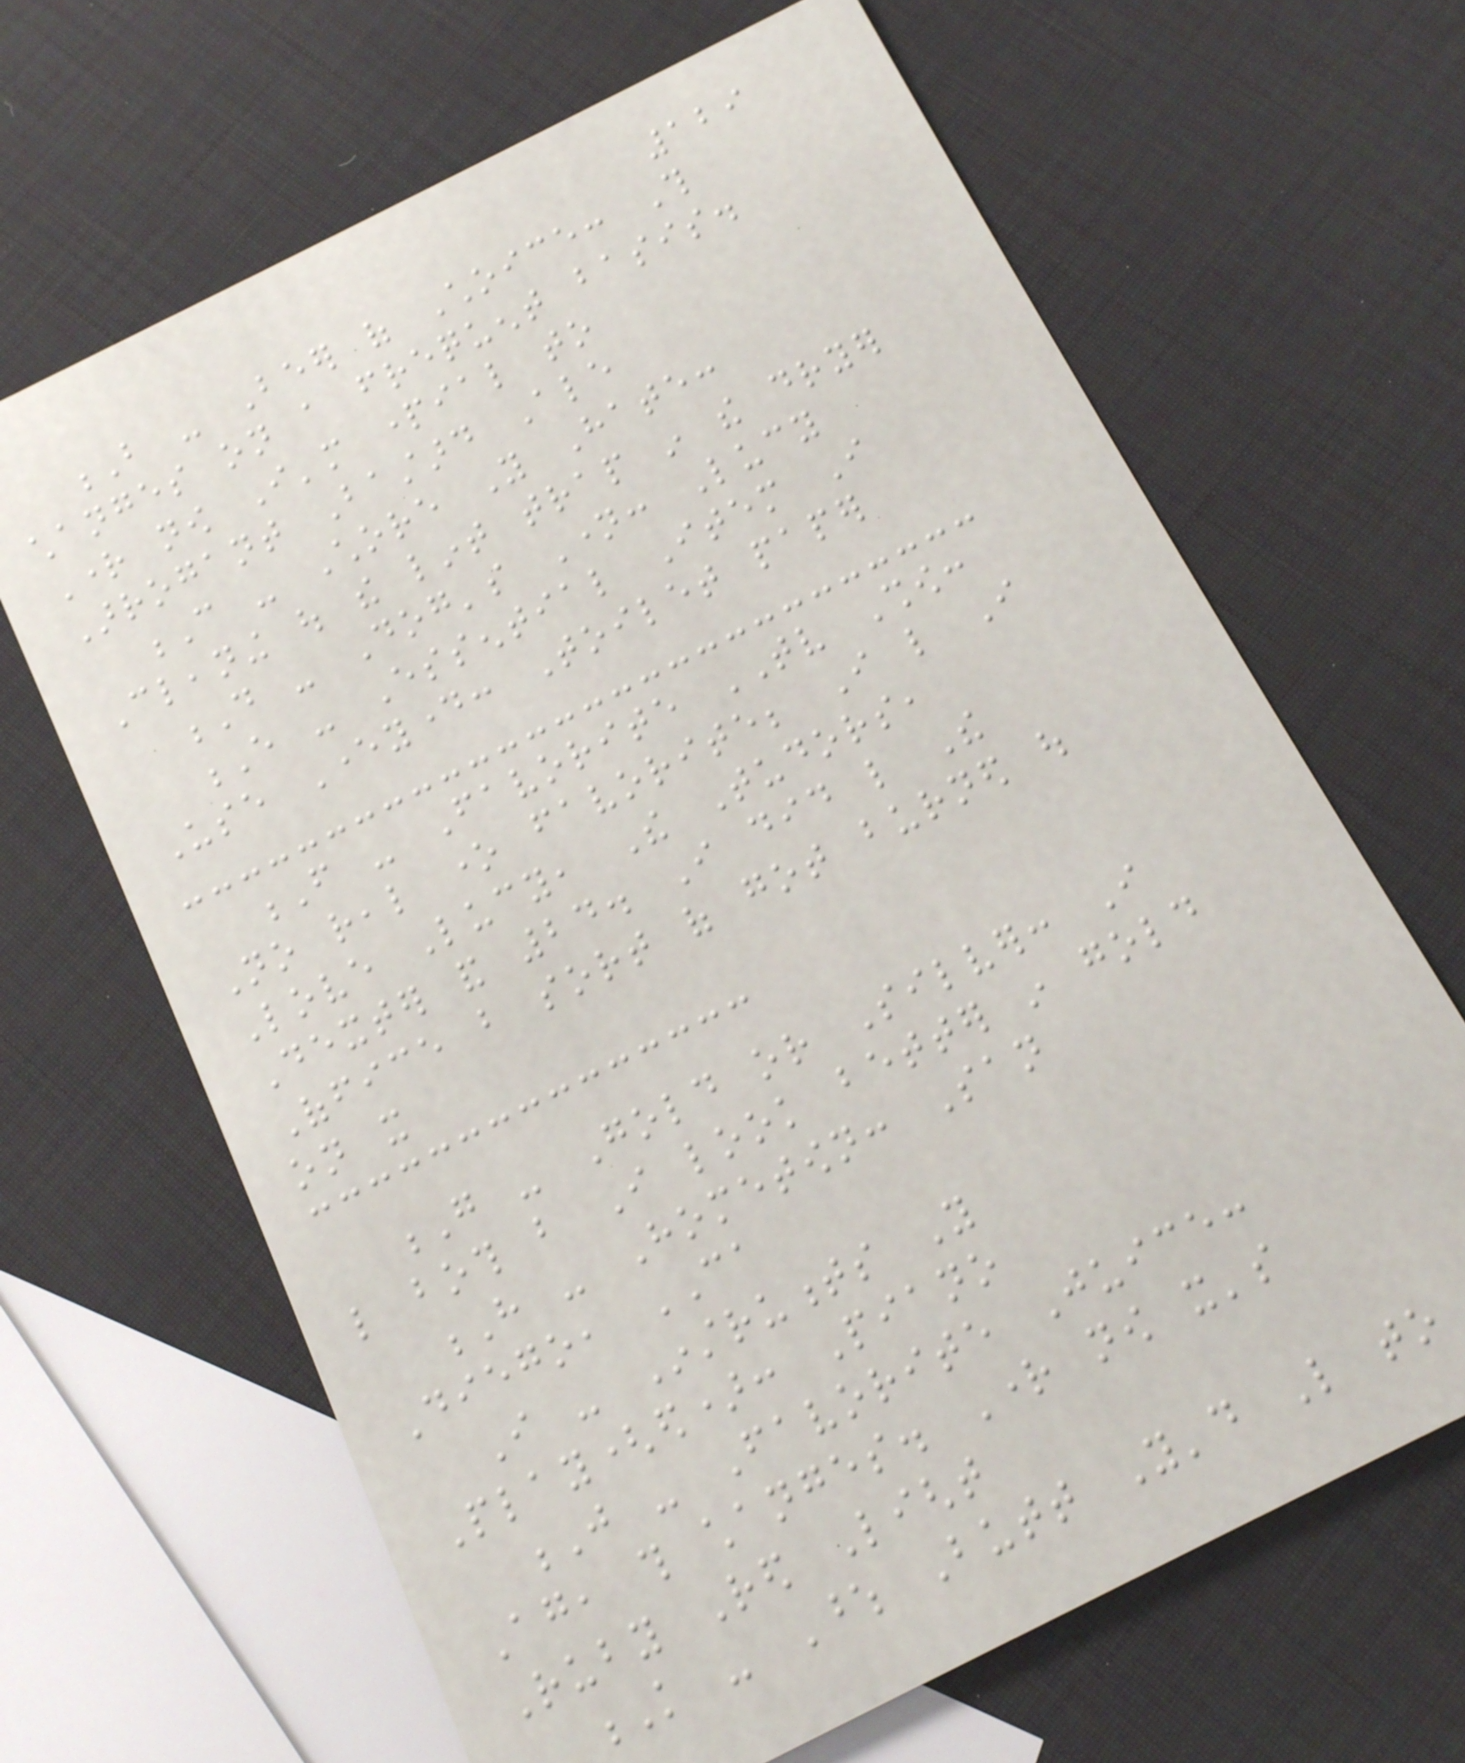129
B - Beer of Choice: This
changes on a frequent basis.
Right now I'm partial to
Arrogant Bastard Ale
C - Chore You Hate:
Cleaning out the lint trap in the dryer
D - Dog's Name: Lucy
E - Essential Item I
Use Everyday: Toilet paper
F - Favorite TV Show:
No real one favorite; I like I
Love Lucy, The Tudors,
Dexter and 24. I did like The
Office but sort of got burned out
on it
G - Gold or Silver: I
like both but I look better in gold
H - Hometown: San
Diego, CA
I - Instruments You
Play(ed): Piano
J - Favorite Juice:
Again, this changes. Right now it's
Ruby Red Light
K - Whose Butt You'd Like to
